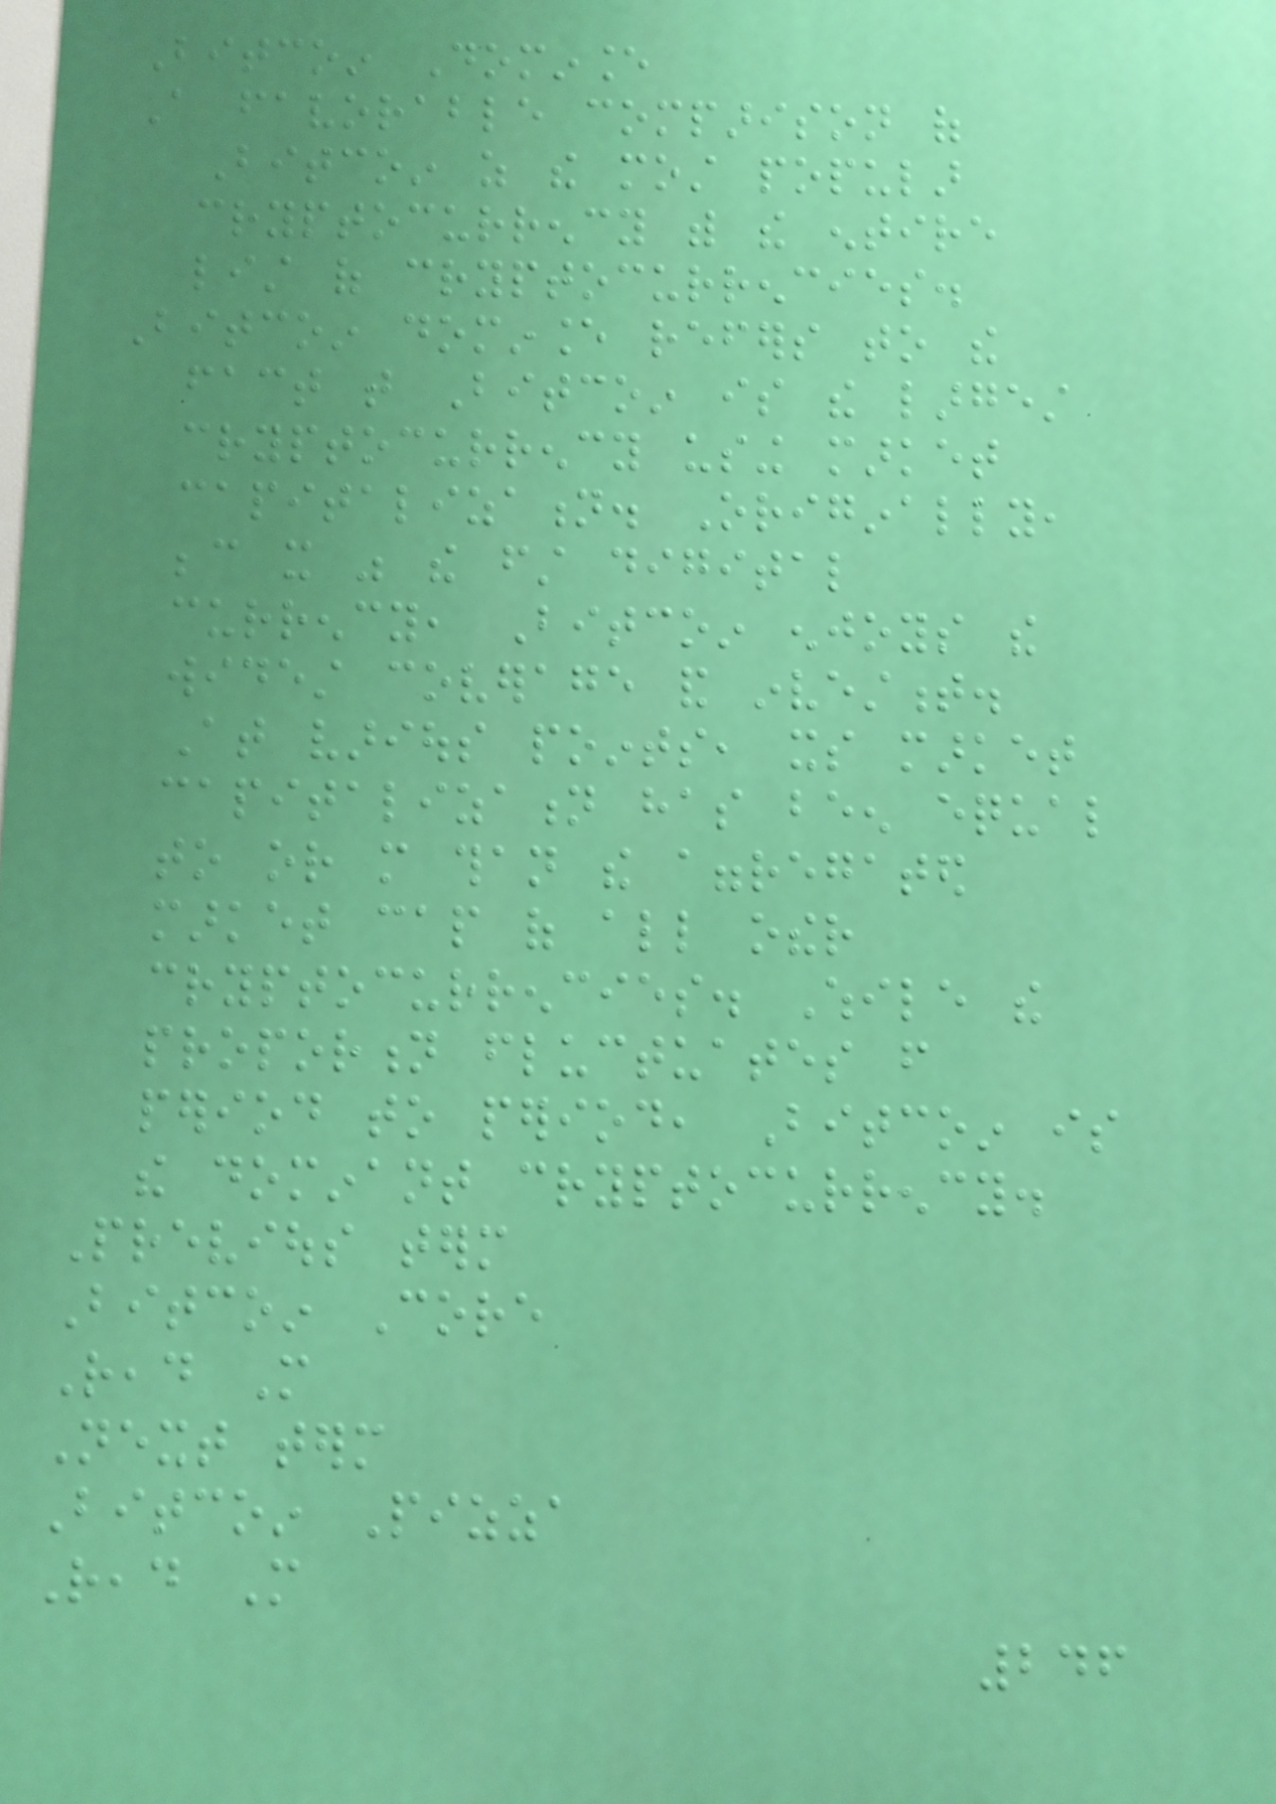Bitcoin Dominance
A favorable comparison of
Bitcoin as the most popular
cryptocurrency with the entire
list of cryptocurrencies.
Bitcoin dominance refers to the
fact that Bitcoin is the largest
cryptocurrency using market
capitalization. Originally,
because it was the first digital
currency, Bitcoin enjoys the
widest coverage and investment.
At various points, its market
capitalization has been equal
to or more than the aggregated
market cap of all other
cryptocurrencies. While the
proportion fluctuates from
period to period, Bitcoin is
the dominant cryptocurrency.
Previous term
Bitcoin Core
Read More
Next term
Bitcoin Pizza
Read More
246
